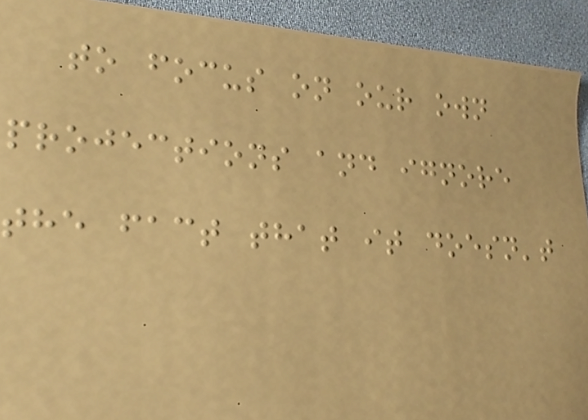to focus on our own
projections and ignore
the fact that it doesn't
